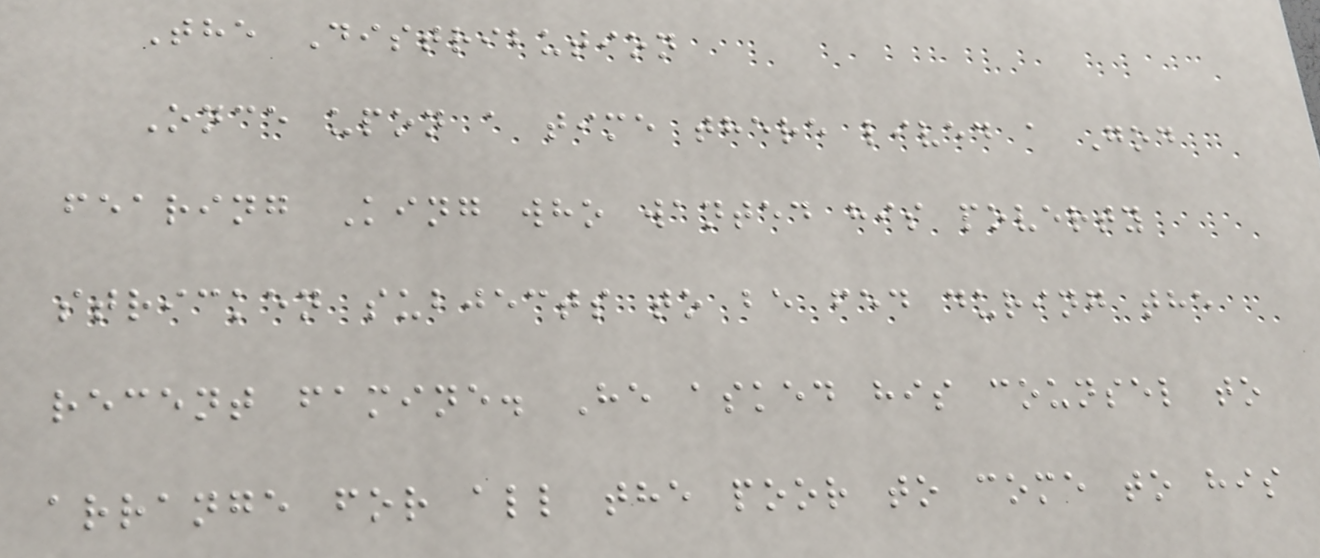The Distribution
Once upon a time there lived a God
fearing King who wanted his poverty
stricken subjects to be fed during the
recent famine. He asked his counsel to
arrange for all the poor to come to his
